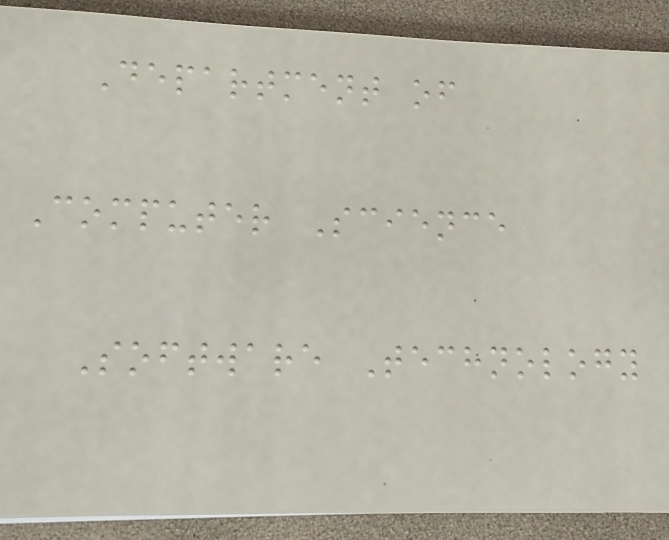Department of
Computer Science
Software Technology
